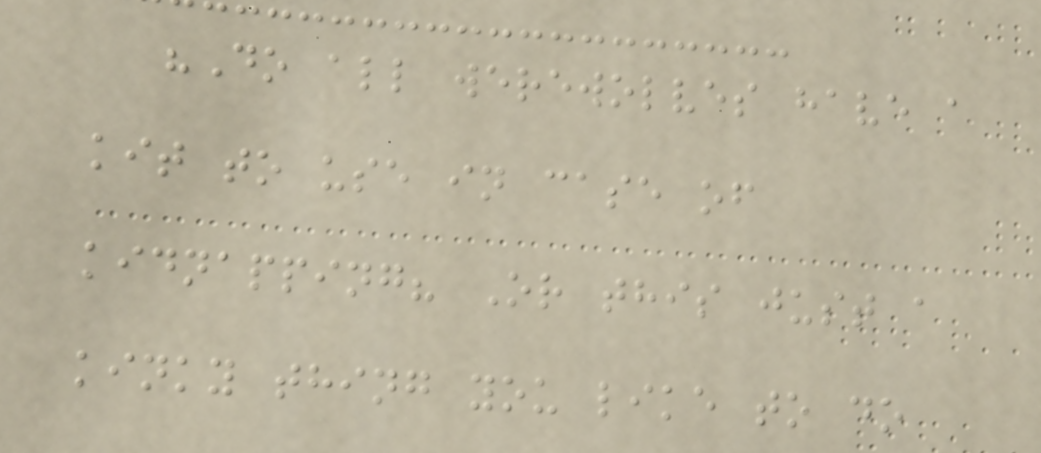"Do all werewolves have a
kit to use in case of
kidnapping? Or this just a
kinky thing you like to do
